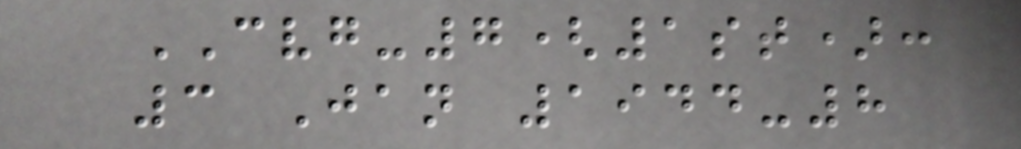CVG-7(1st):
3 Jan 1944-8
